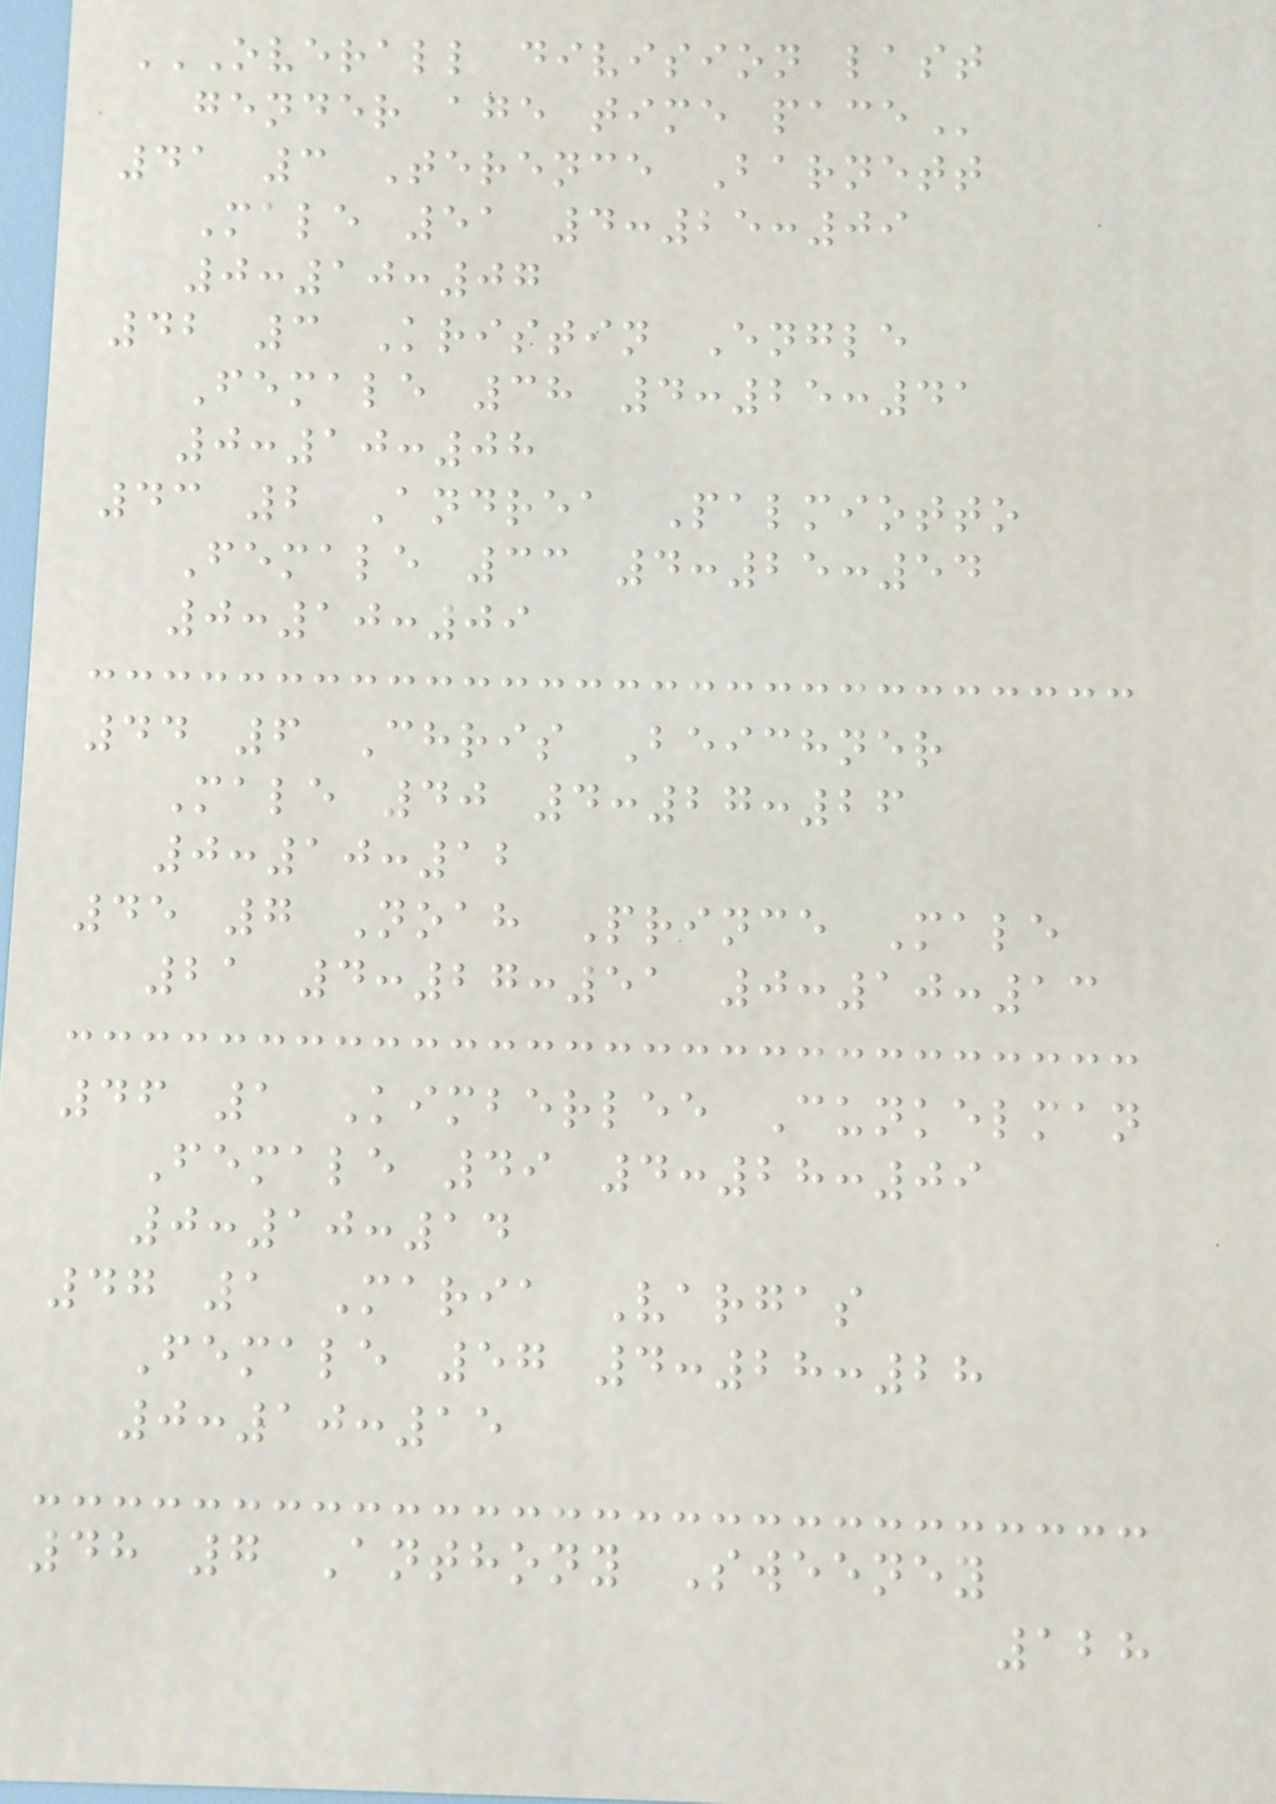OVERALL DIVISION LAST
GENDER AGE TIME PACE
41 3 Terence Barnett
Male 51 4:25:09
0:10:07
42 3 Kristin Engle
Female 38 4:25:41
0:10:08
43 2 Andrea Palmiotto
Female 33 4:25:54
0:10:09
44 6 Chris Beichner
Male 40 4:27:26
0:10:12
45 7 Noah Prince Male
21 4:27:51 0:10:13
46 1 Kimberlee Cunkelman
Female 49 4:28:09
0:10:14
47 1 Maria Vargas
Female 57 4:28:28
0:10:15
48 7 Anthony Sweeney
128
